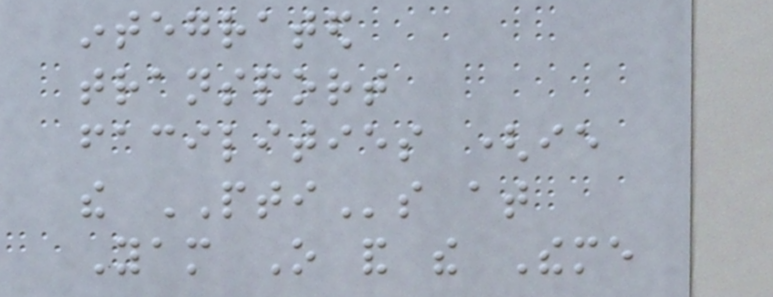integrated
transport
facilities (ie
the PTIs at
Yam O and the Theme
